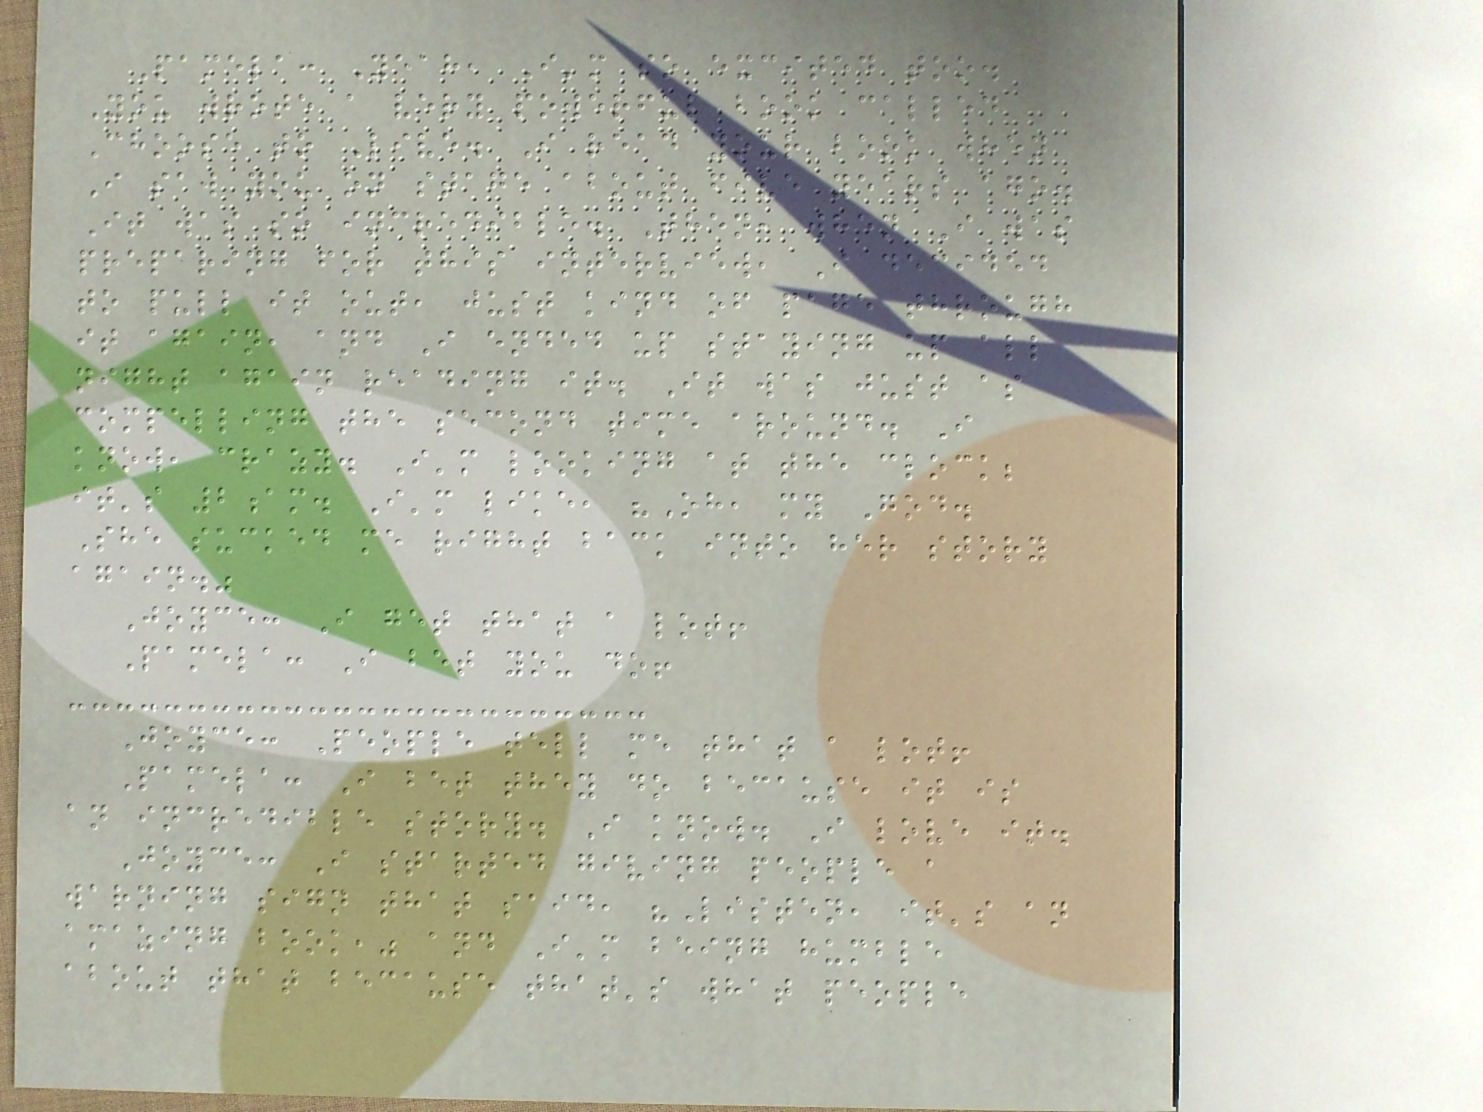Pamela: Yeah, I'm so excited too.
You wrote a very powerful book called
Choose to Live. I read your book when
I saw you on stage about five years ago.
It was so incredible. Then, when I was
preparing for this interview, I decided
to pull it out, just kind of page through
it again, and I ended up staying up all
night again reading it. It was just as
compelling the second time around. I
know, crazy. I'm looking at the clock;
it's 2am. I'm like, "Oh, my God.
She sucked me right back into her story
again."
Joyce: I get that a lot!
Pamela: I bet you do!
Joyce: People tell me that a lot!
Pamela: I bet they do because it is
an incredible story. I know. I love it.
Joyce: I started giving people a
warning sign that said, "Listen, it's an
amazing book," and I'm being humble
about that because that's what people
